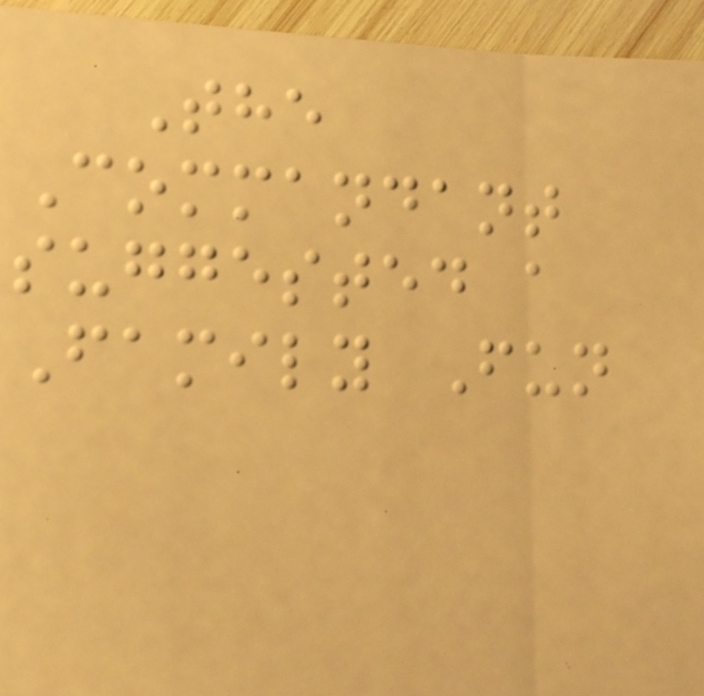The
Commandant
suggested a
Family Fun
